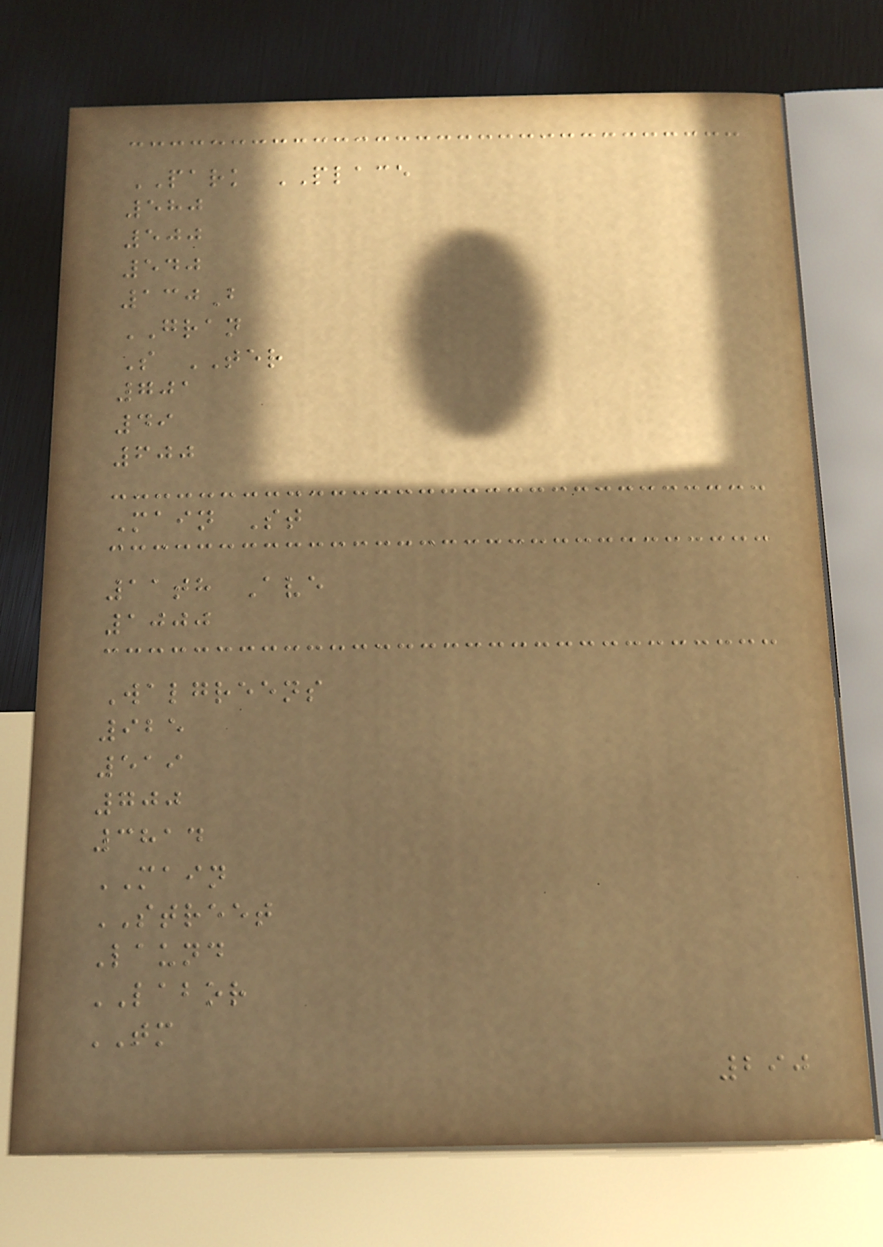PARK PLACE
580
500
540
130B
GRAN
S TER
701
49
600
Main St
11th Ave
1000
Walgreens
925
519
700
3814
MAIN
STREET
Laund
LABOR
TM
290
